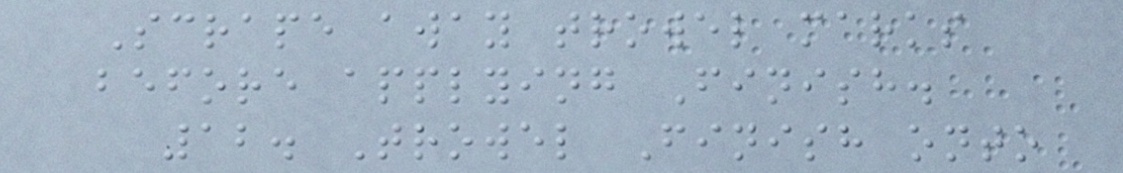Scrape away trowel marks
before applying Finish.
12. Trowel Finish onto
